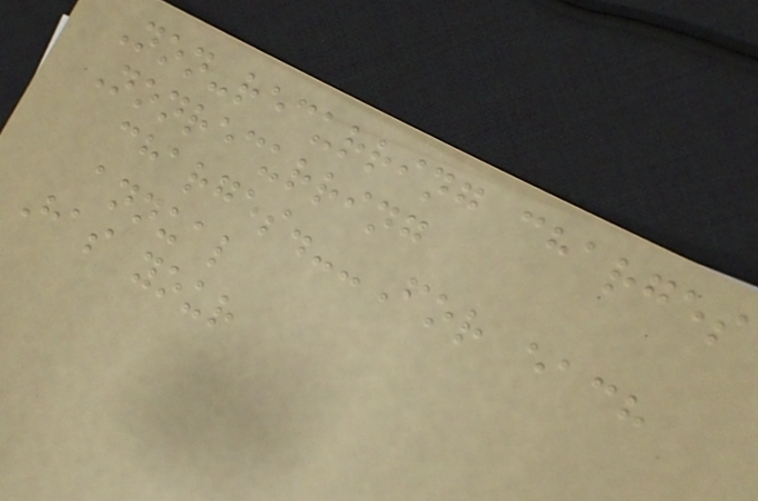Non-recurring charges
Nonrecurring
charges.--For each
annual
Has your
